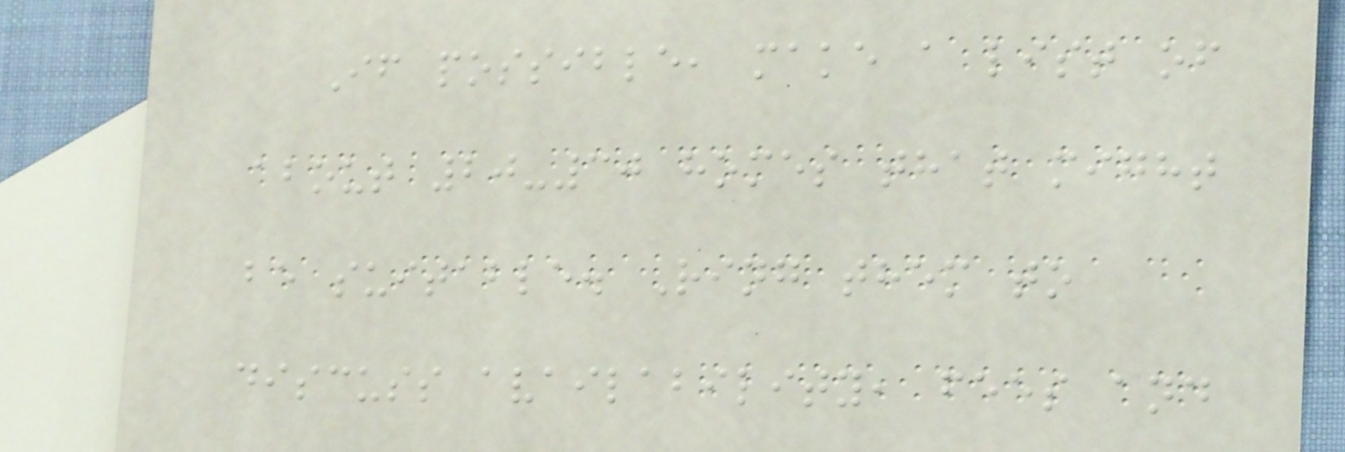If possible, make a list of
about 20-30 homes that might
be suitable. Ring them to
discuss availability, fees and
